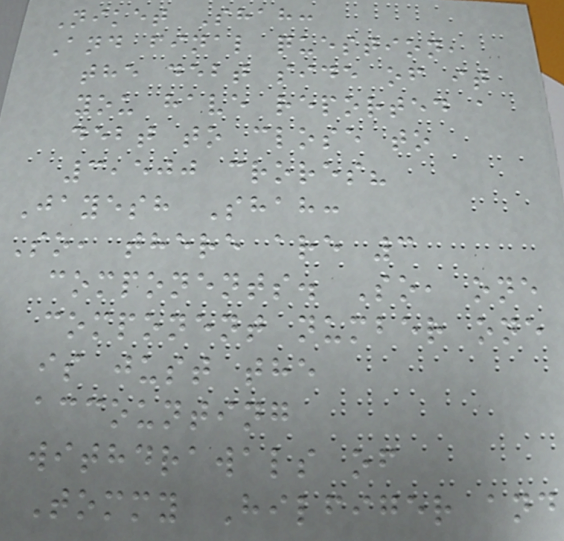Niket Shah:
And final question,
the debt side of it
you have reported a
debt to close to
3,500 crores?
Jayesh Shah:
So, there are 3
components. So, one
component number one
is just the
accounting
withdrawals of
Tommy Hilfiger and
